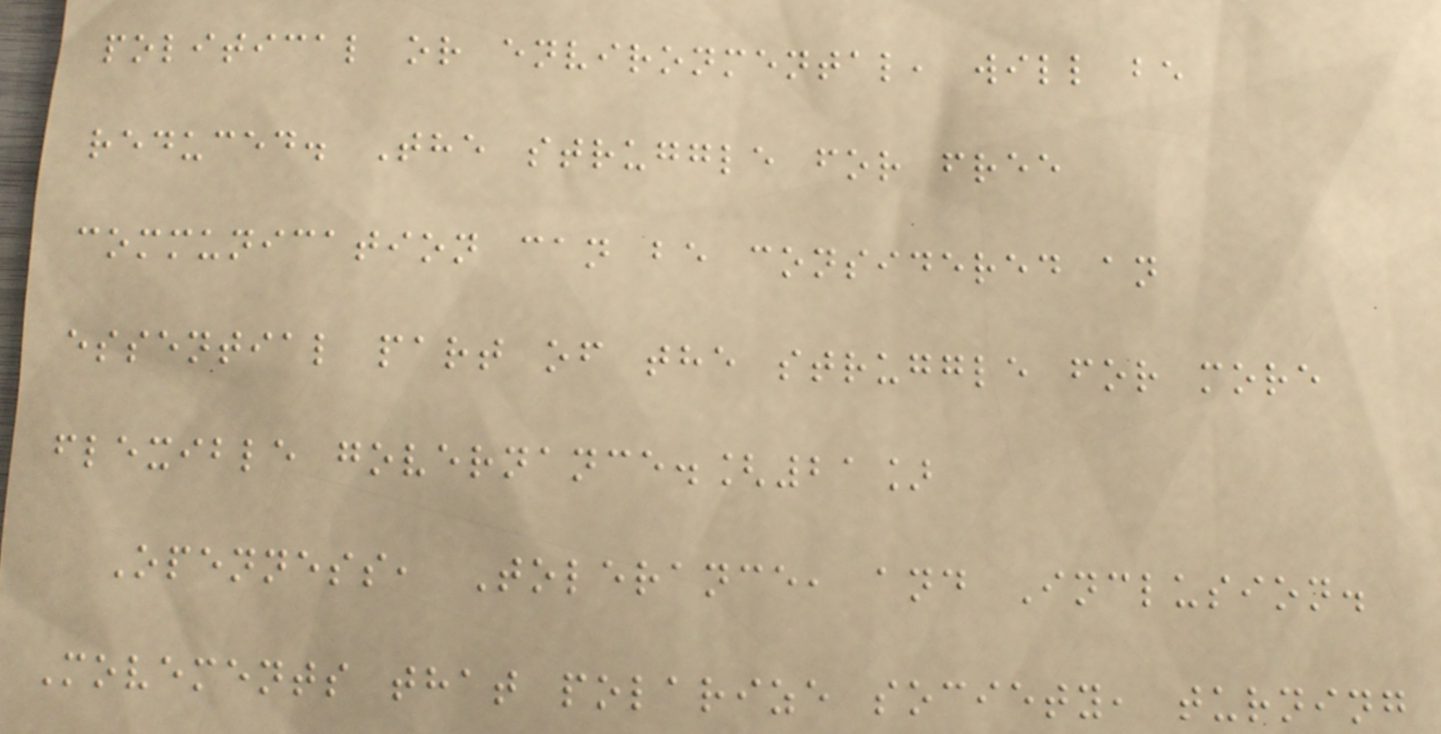political or environmental, will be
reduced. The struggle for free
communication can be considered an
essential part of the struggle for more
flexible governance.[21]
Openness, Tolerance, and Inclusion.
Movements that polarize society, turning
